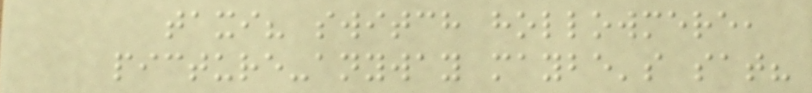taxi? switch hollowmere,
picture-anyway maybe's sat?
